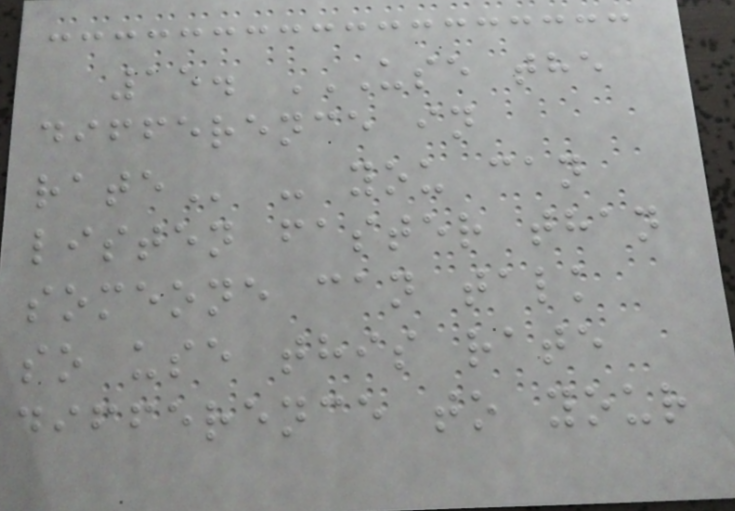15. USE THE
DIFFERENCE IN
RATE - you can
listen faster than
someone can talk
so use this rate
difference to your
